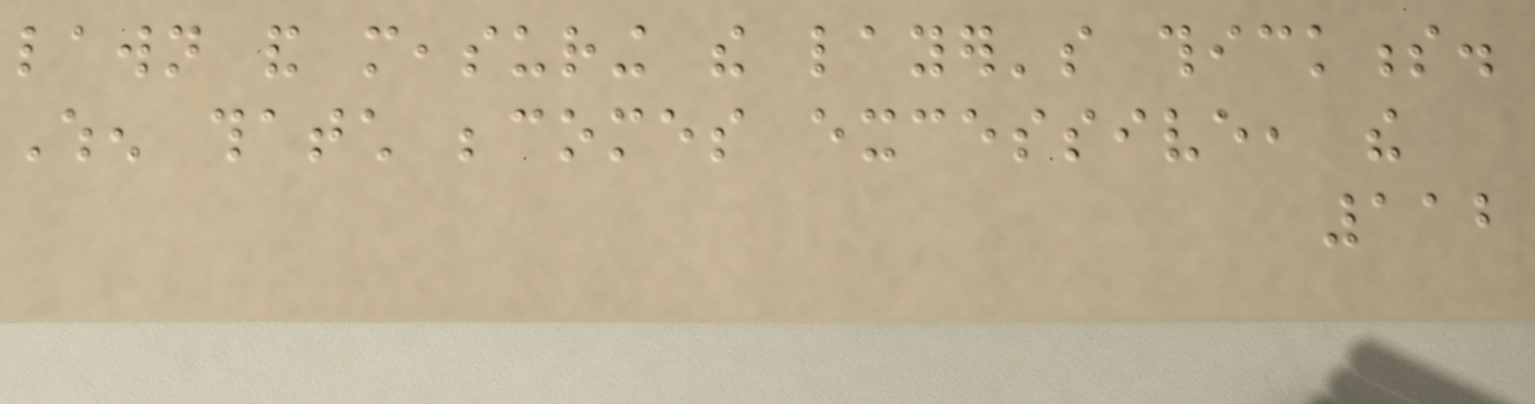lawn and measuring the layer's thickness.
When thatch becomes excessive, the
112
